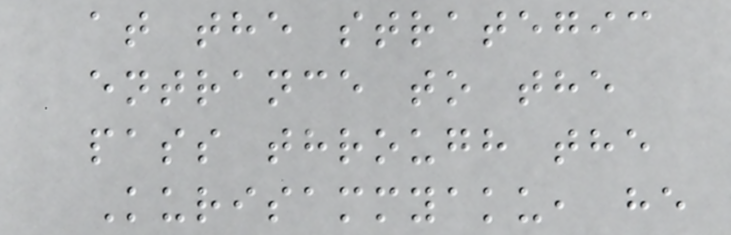at the strategic
entrance to the
pass through the
Kurisammyaku, he
